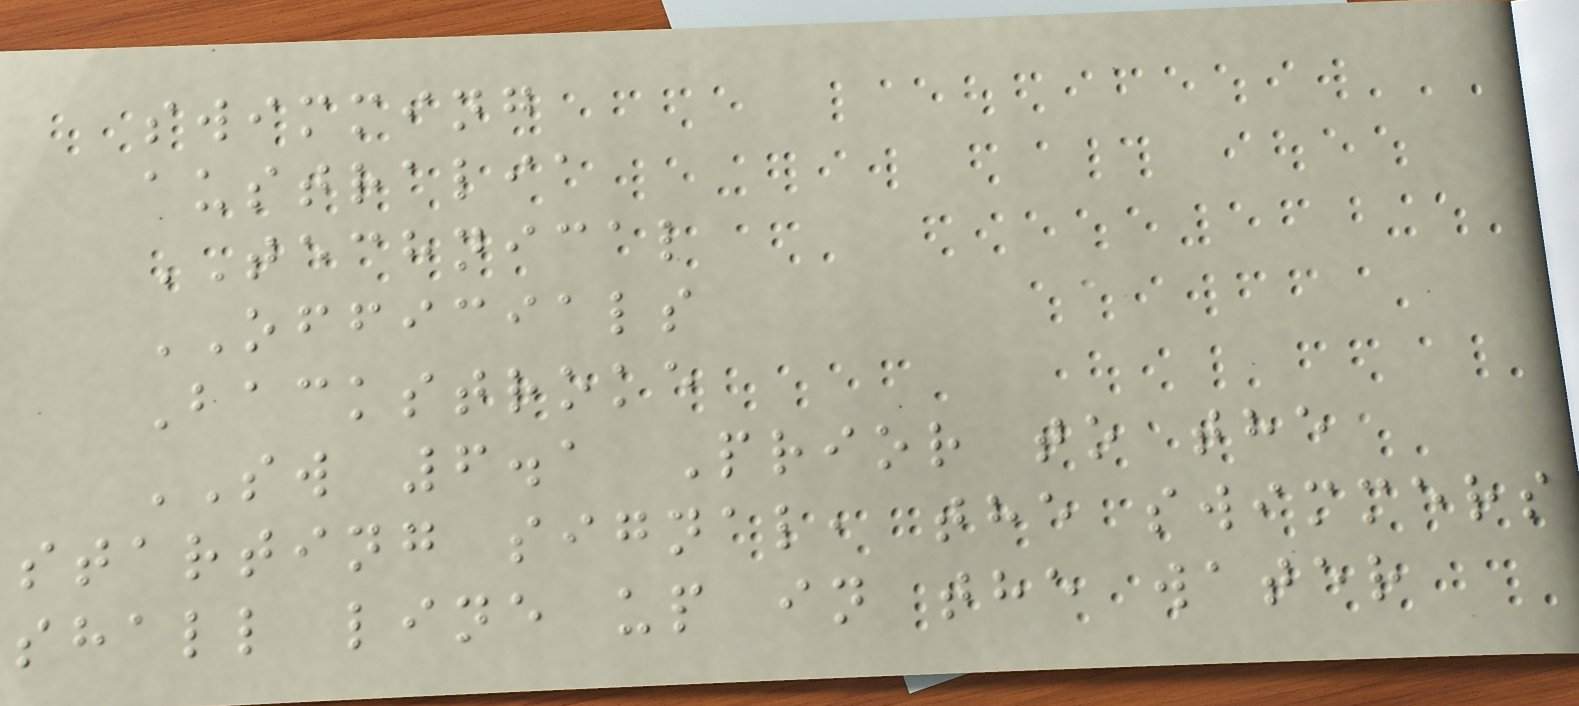swimming
australia
TECHNICAL
OFFICIALS
Backstroke
SW 6.1 Prior to the
starting signal, the swimmers
shall line up in the water
